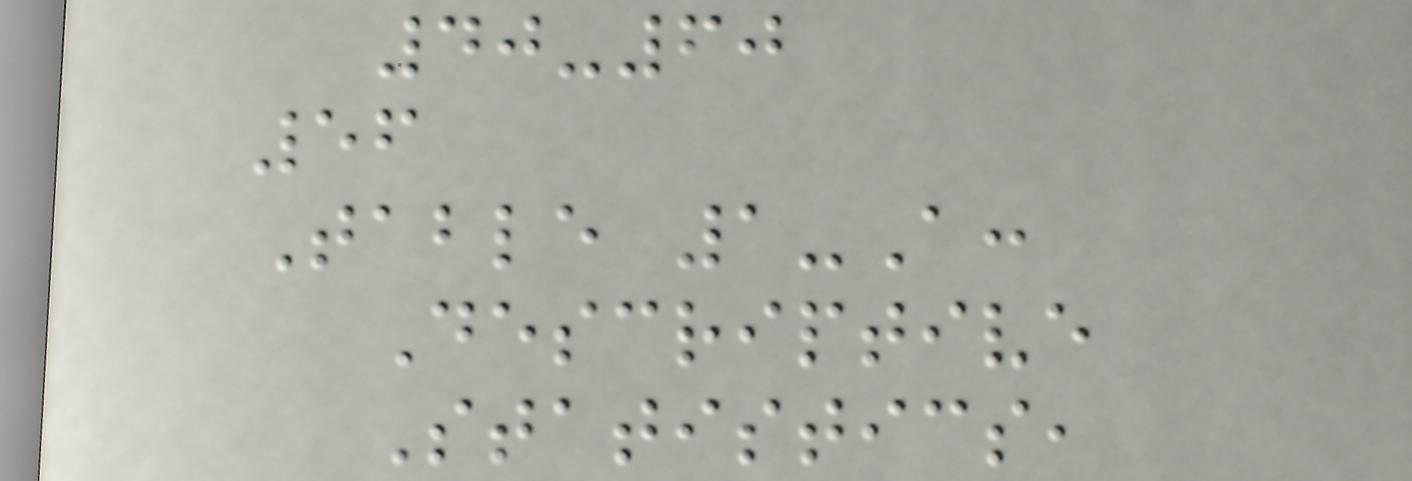40-60
56
Table 1-A:
Descriptive
Statistics,
